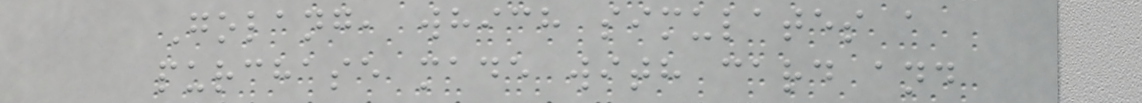Golang, which simulates a
purchase made with card and
